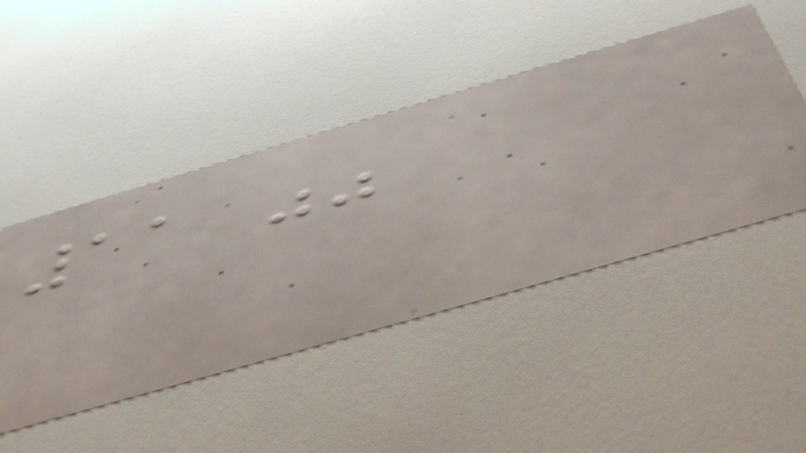11 ""
